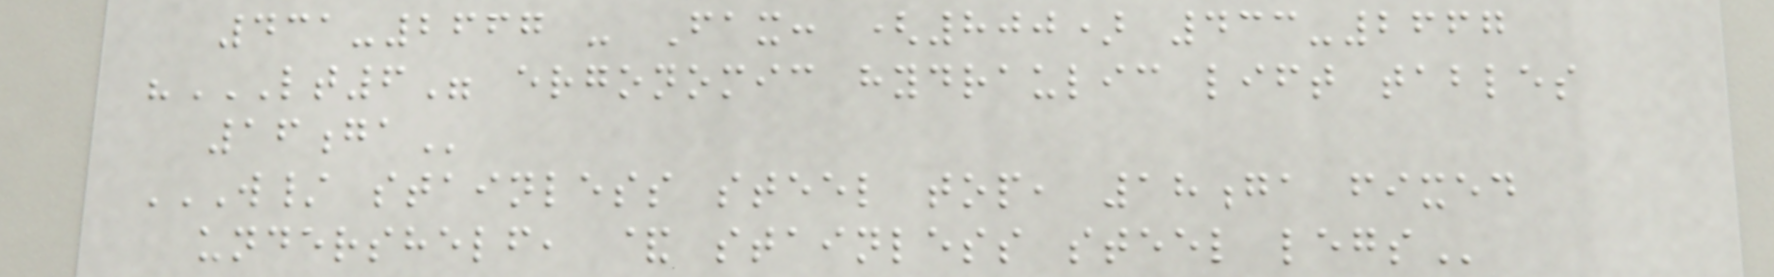431-2667 - Fax: (800) 433-2667
"LT6" ERGONOMIC HYDRAULIC LIFT TABLES
16GA
W/ STAINLESS STEEL TOP, 18GA FIXED
UNDERSHELF, & STAINLESS STEEL LEGS
